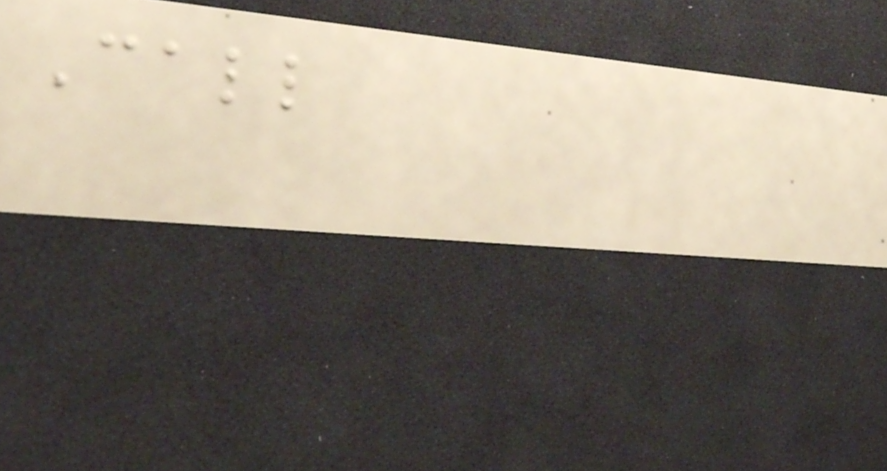Call
